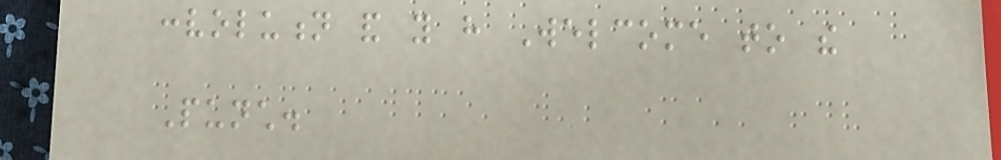convolution and you have Welcome to the
Punch.
